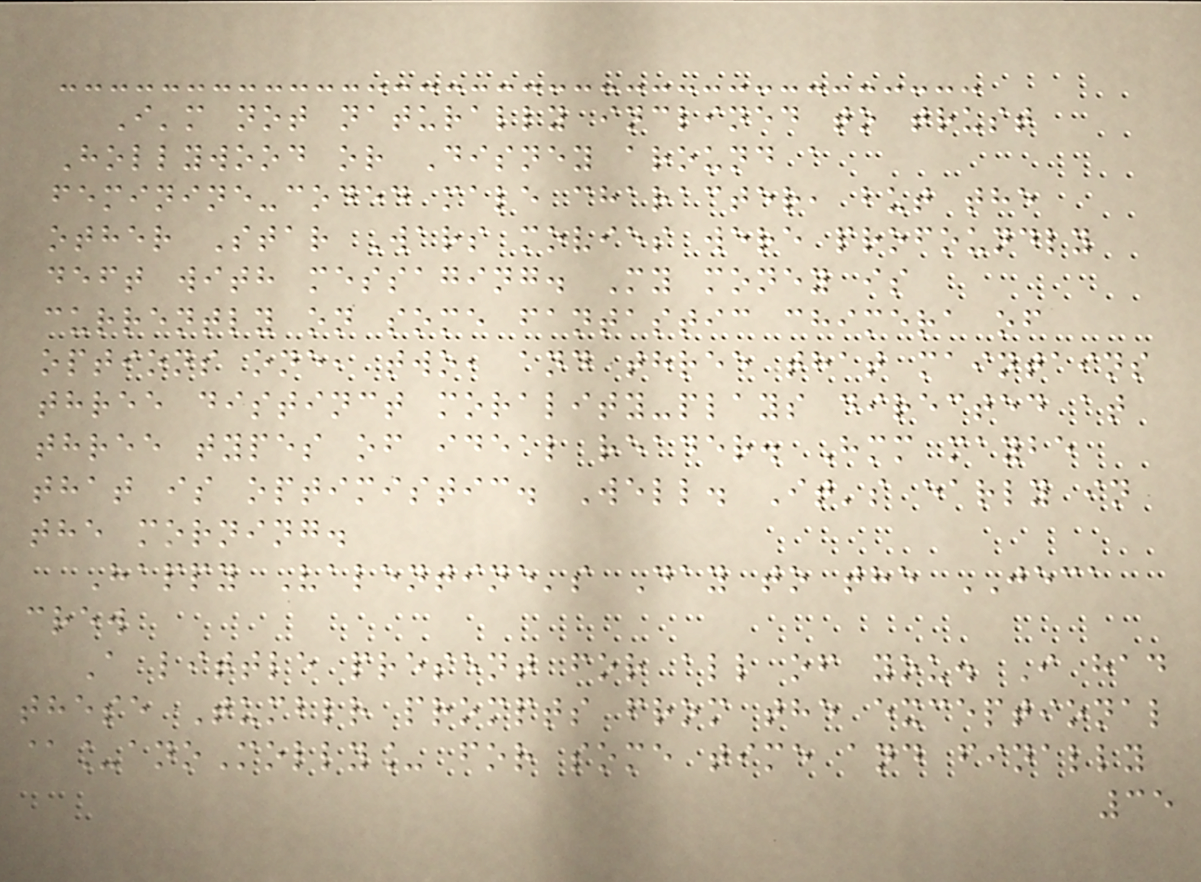I'm not naturally inclined to trust
Hollywood or Disney around a
feminine-coded male character, but the
other Star Wars movies were profoundly
deft with messaging. My money is
currently on some fantastic chimera of
options one, two, and three that maintains
three distinct morality-plays directed at
three types of ideal reader. Hmm maybe
that is optimistic. Well. It's early in
the morning.
Happy Valentine's Day to the JECA
crew
A little present for all of you. I had
these Tumblr prompts from the exceptional
@_anoMolly_ for some time and finally
35
